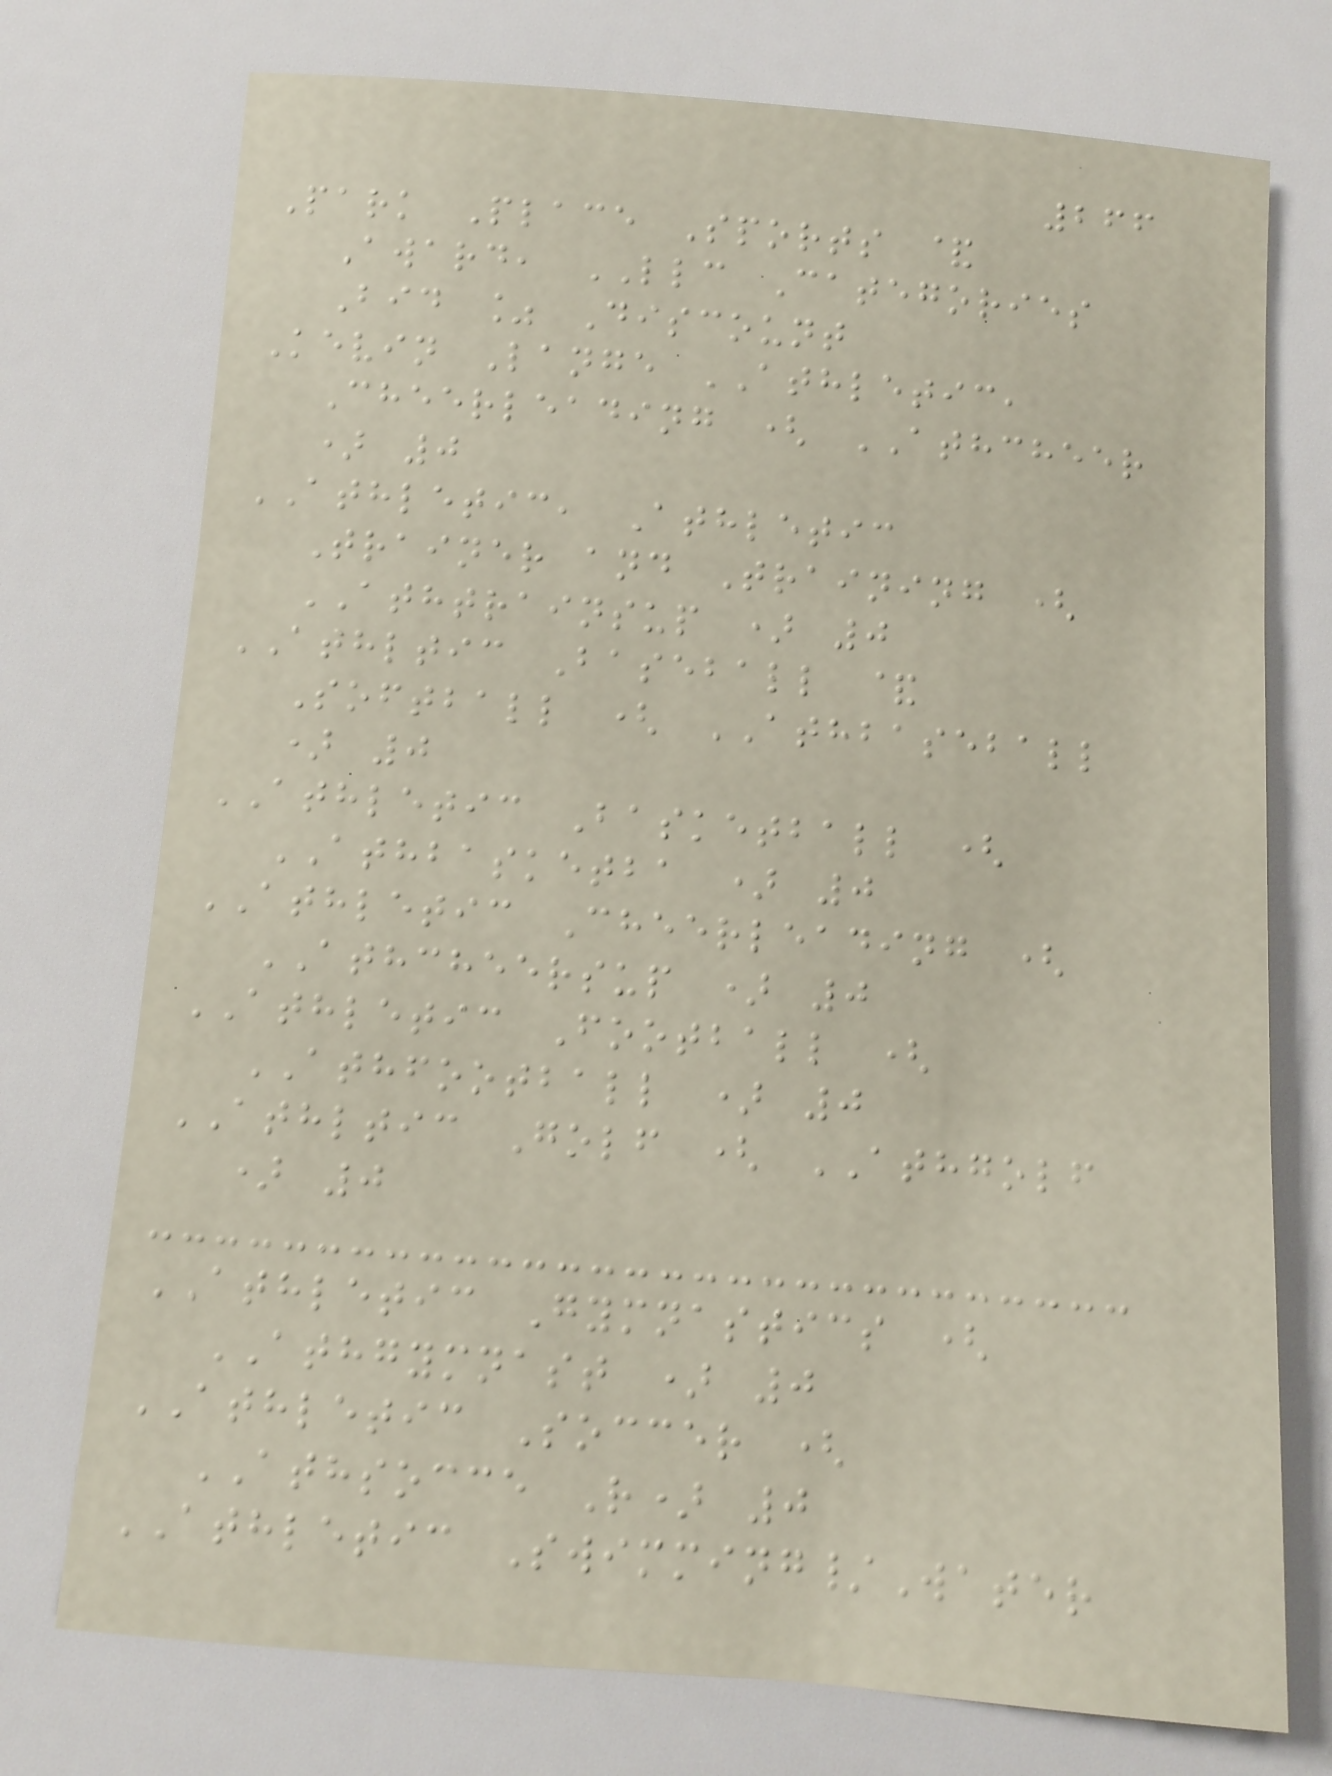266
Park Place Sports &
Award, LLC Categories
Bid % Discount
Kevin Lange ATHLETIC,
Cheerleading ( ATHCHEER
) 0
ATHLETIC, Athletic
Trainer and Training (
ATHTRAINSUP ) 0
ATHLTIC Baseball &
Softball ( ATHBASEBALL
) 0
ATHLETIC Basketball (
ATHBASKETBA ) 0
ATHLETIC Cheerleading (
ATHCHEERSUP ) 0
ATHLETIC Football (
ATHFOOTBALL ) 0
ATHLTIC Golf ( ATHGOLF
) 0
ATHLETIC Gymnastics (
ATHGYMNAST ) 0
ATHLETIC Soccer (
ATHSOCCE R) 0
ATHLETIC Swimming/Water
